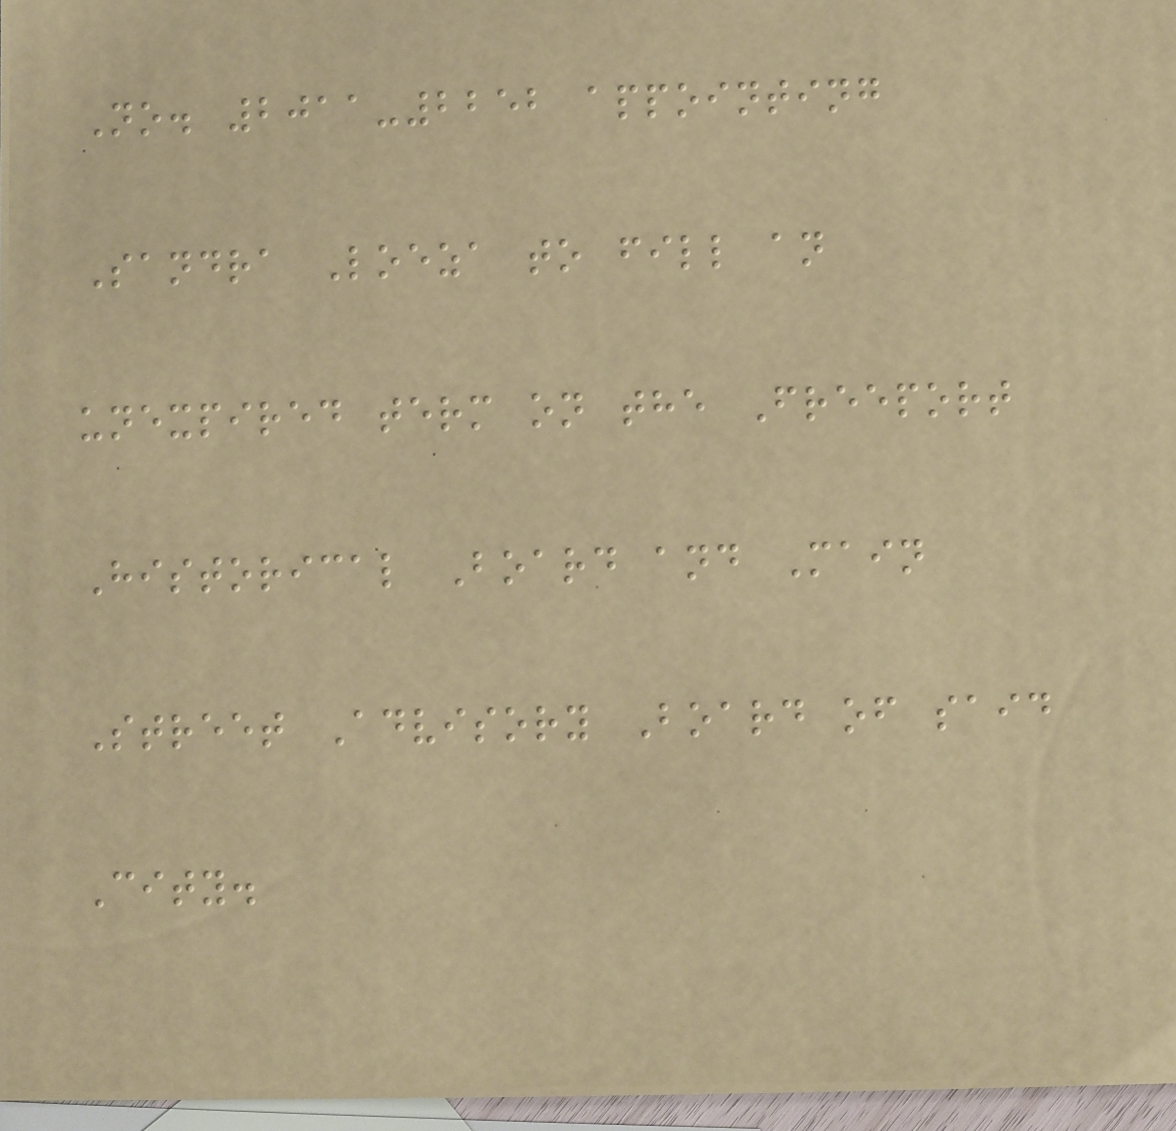No. 2011-2252 appointing
Sandra Loeza to fill an
unexpired term on the Freeport
Historical Board and Main
Street Advisory Board of said
City.
